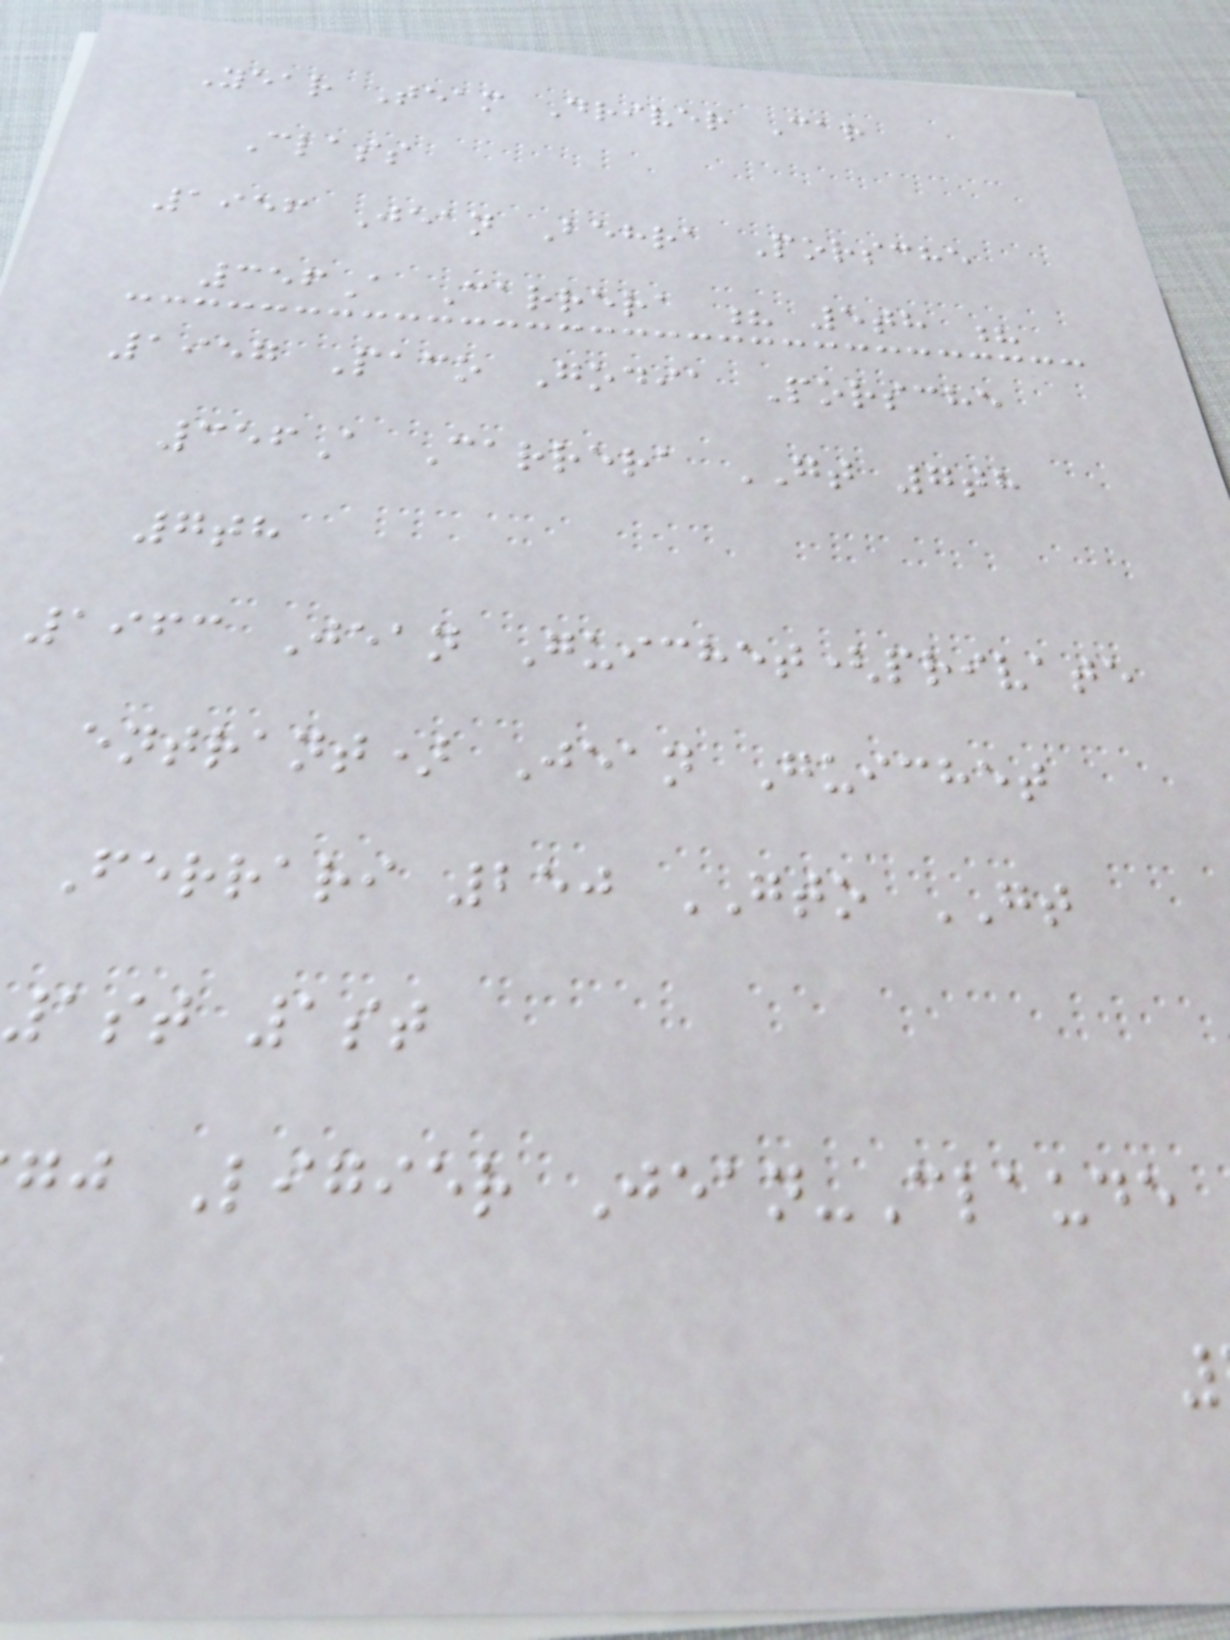Year Team Driver Car
Class
1956 Jean Behra Porsche
356A Carrera ? 5th ?
1957 Paco Godia Porsche
356A Carrera GT 7th
7th
1963 Jean Guichet(private
entrant) Jean Guichet
Ferrari 250 GTO GT
1st 1st
gj Ligier Jean-Claude
